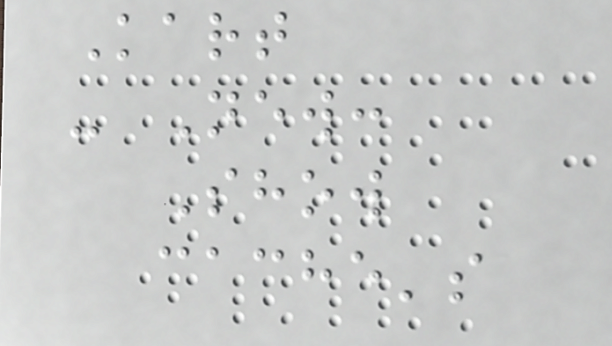Kart
- New:
Show
cache's
